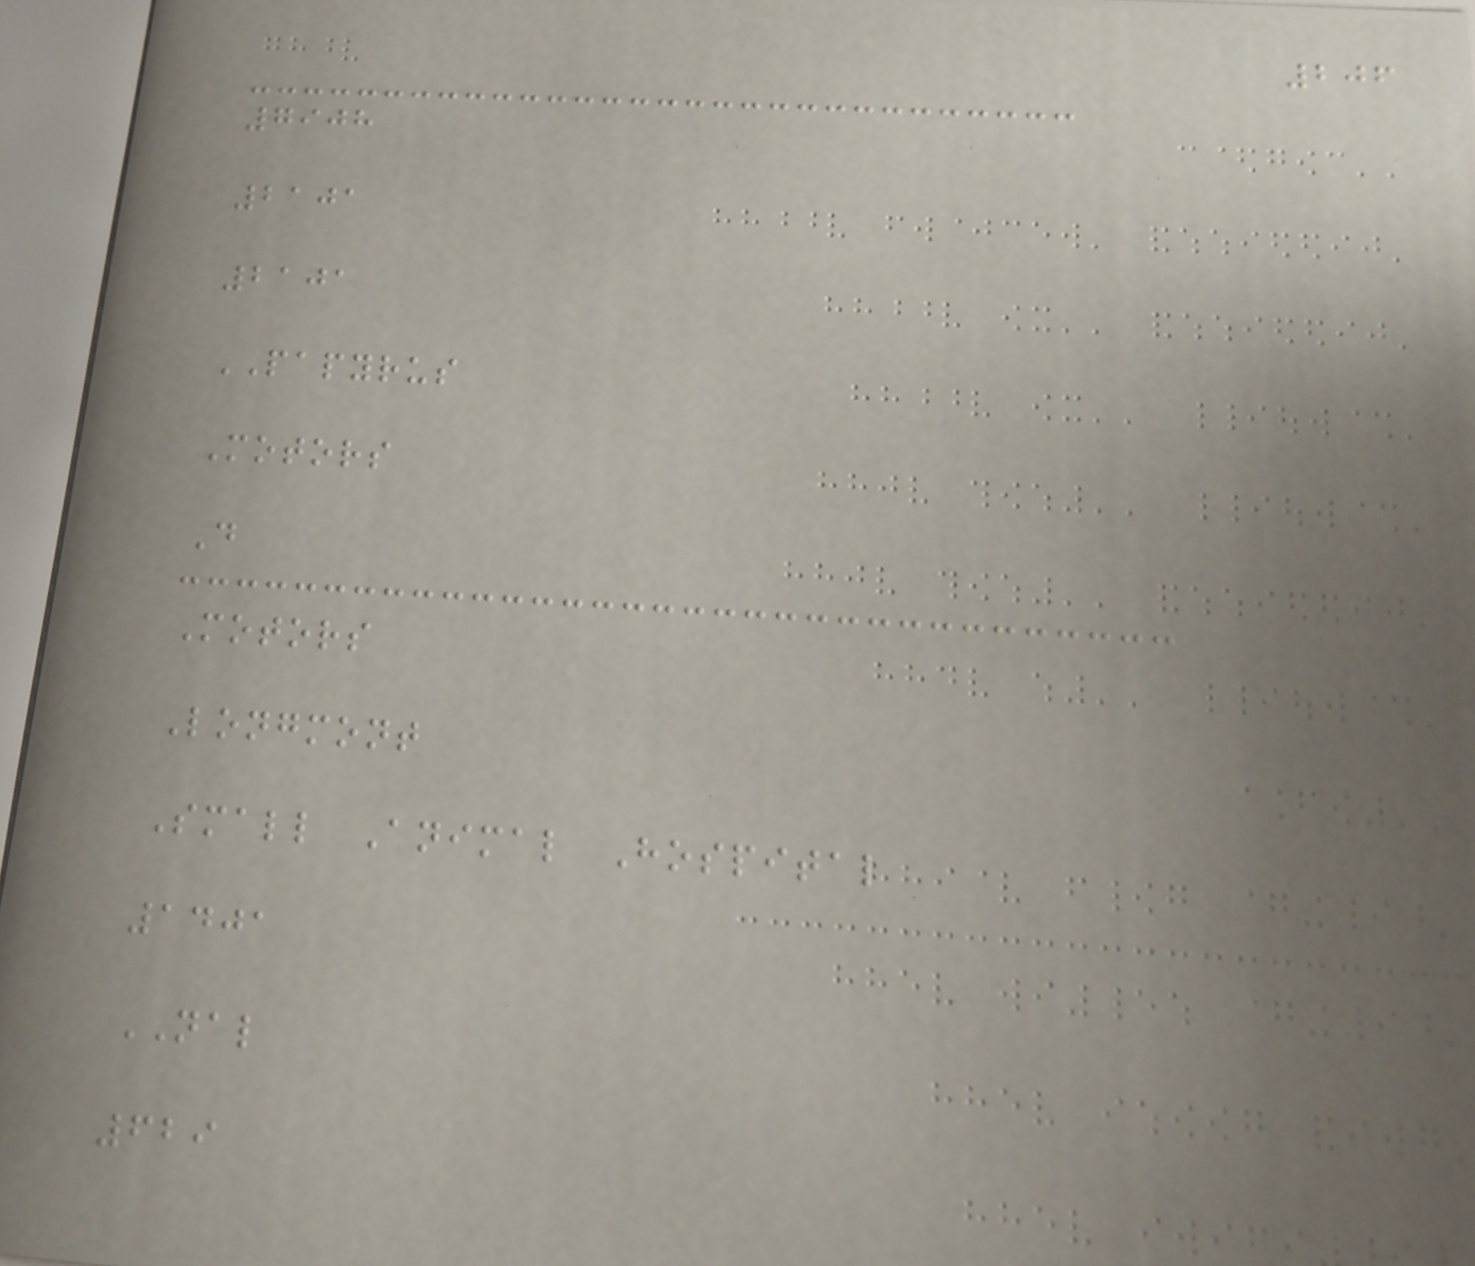206
7908
2101
2101
PAPYRUS
Motors
D
Motors
Longmont
Small Animal Hospital
1401
NAL
629
